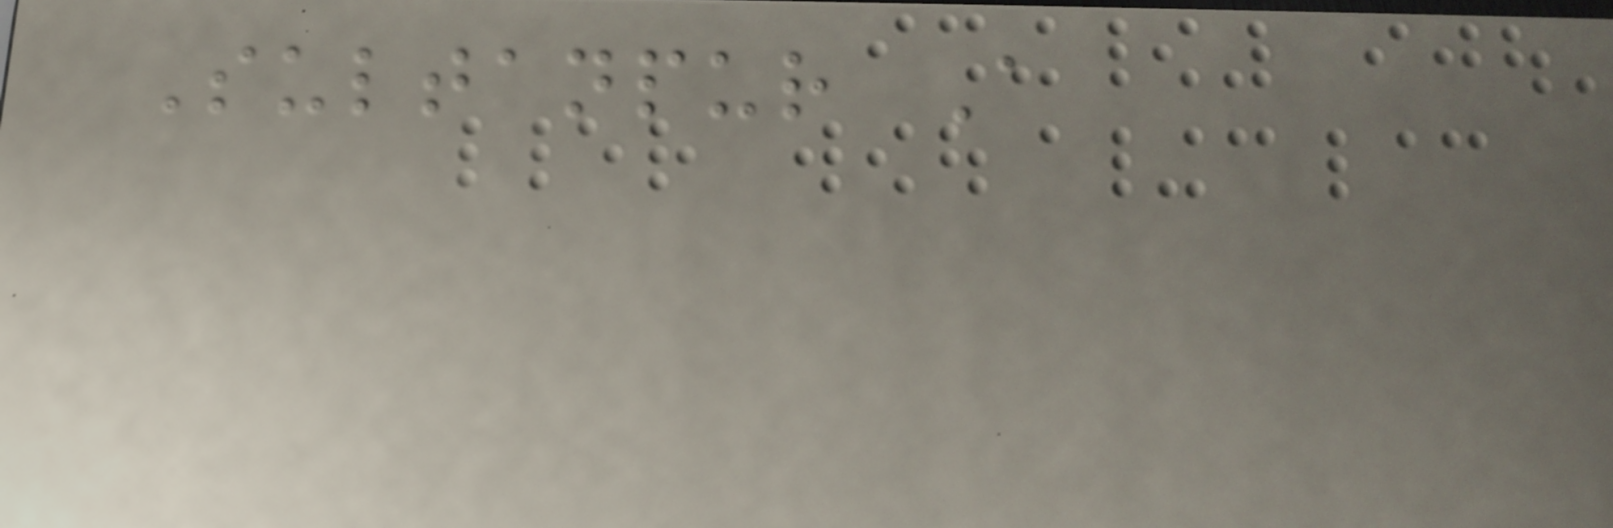Sultanpur A
